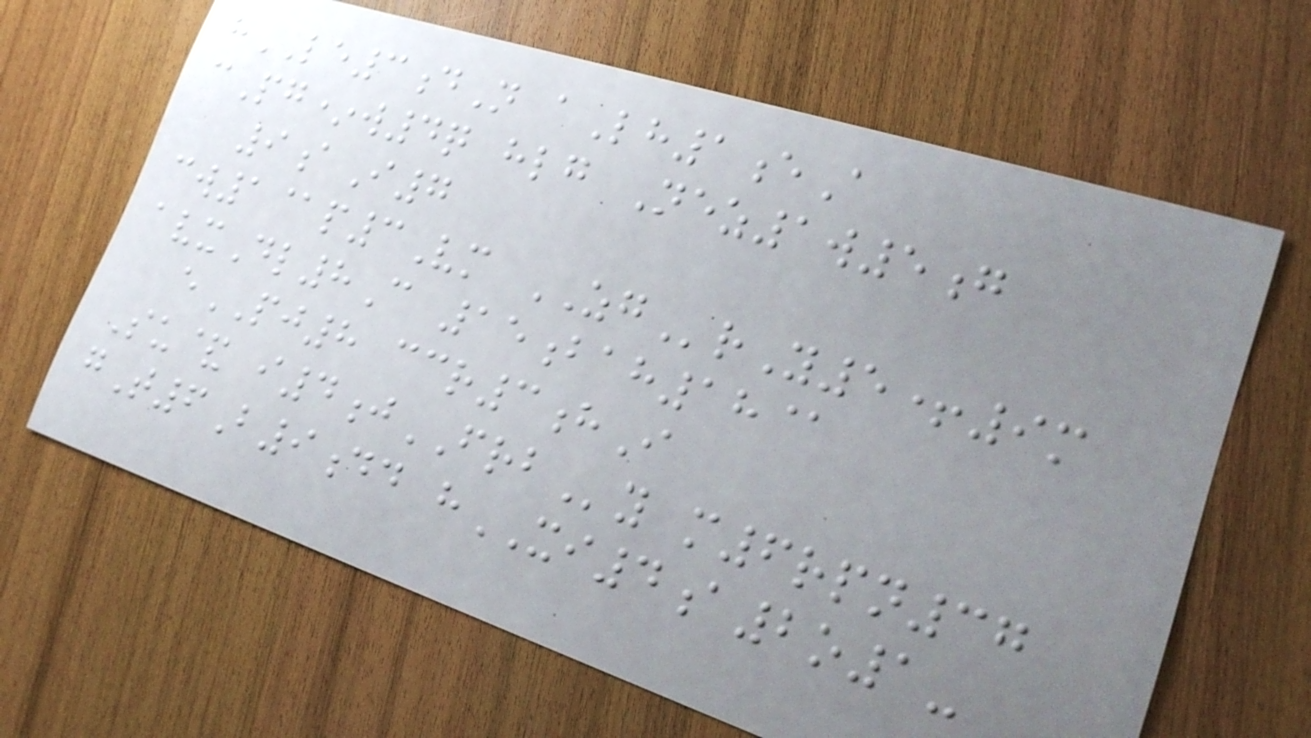hLE3dN aLh1eA
cPg*w4q hlg Nez1w5g
9aI7
cw1@p3Vm ZGrY5+9m
avxDl8C 15bah18@
ePJ8 ccr3hI
Su& i4jFRBy m6rpn37
gT6B9dd hXI4a2o1-
